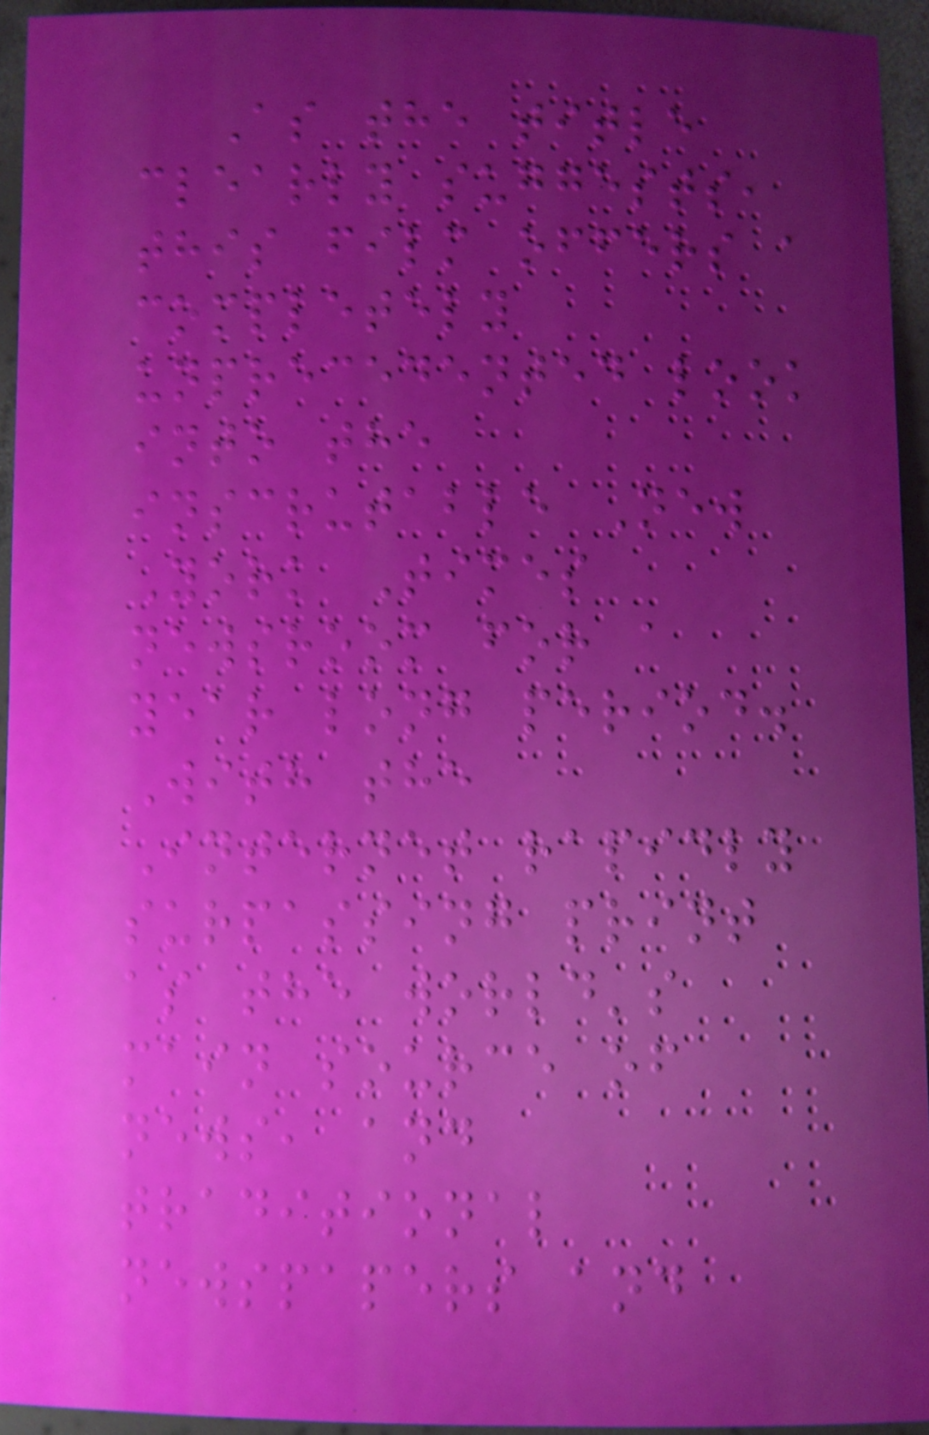As the title
clearly suggests,
this film offers a
completely
unprecedented look
into the
inscrutable New
York Times
newsroom for a
year long period.
With the
Internet rapidly
surpassing print
as the world's
main source of
news, and
traditional
newspapers and
